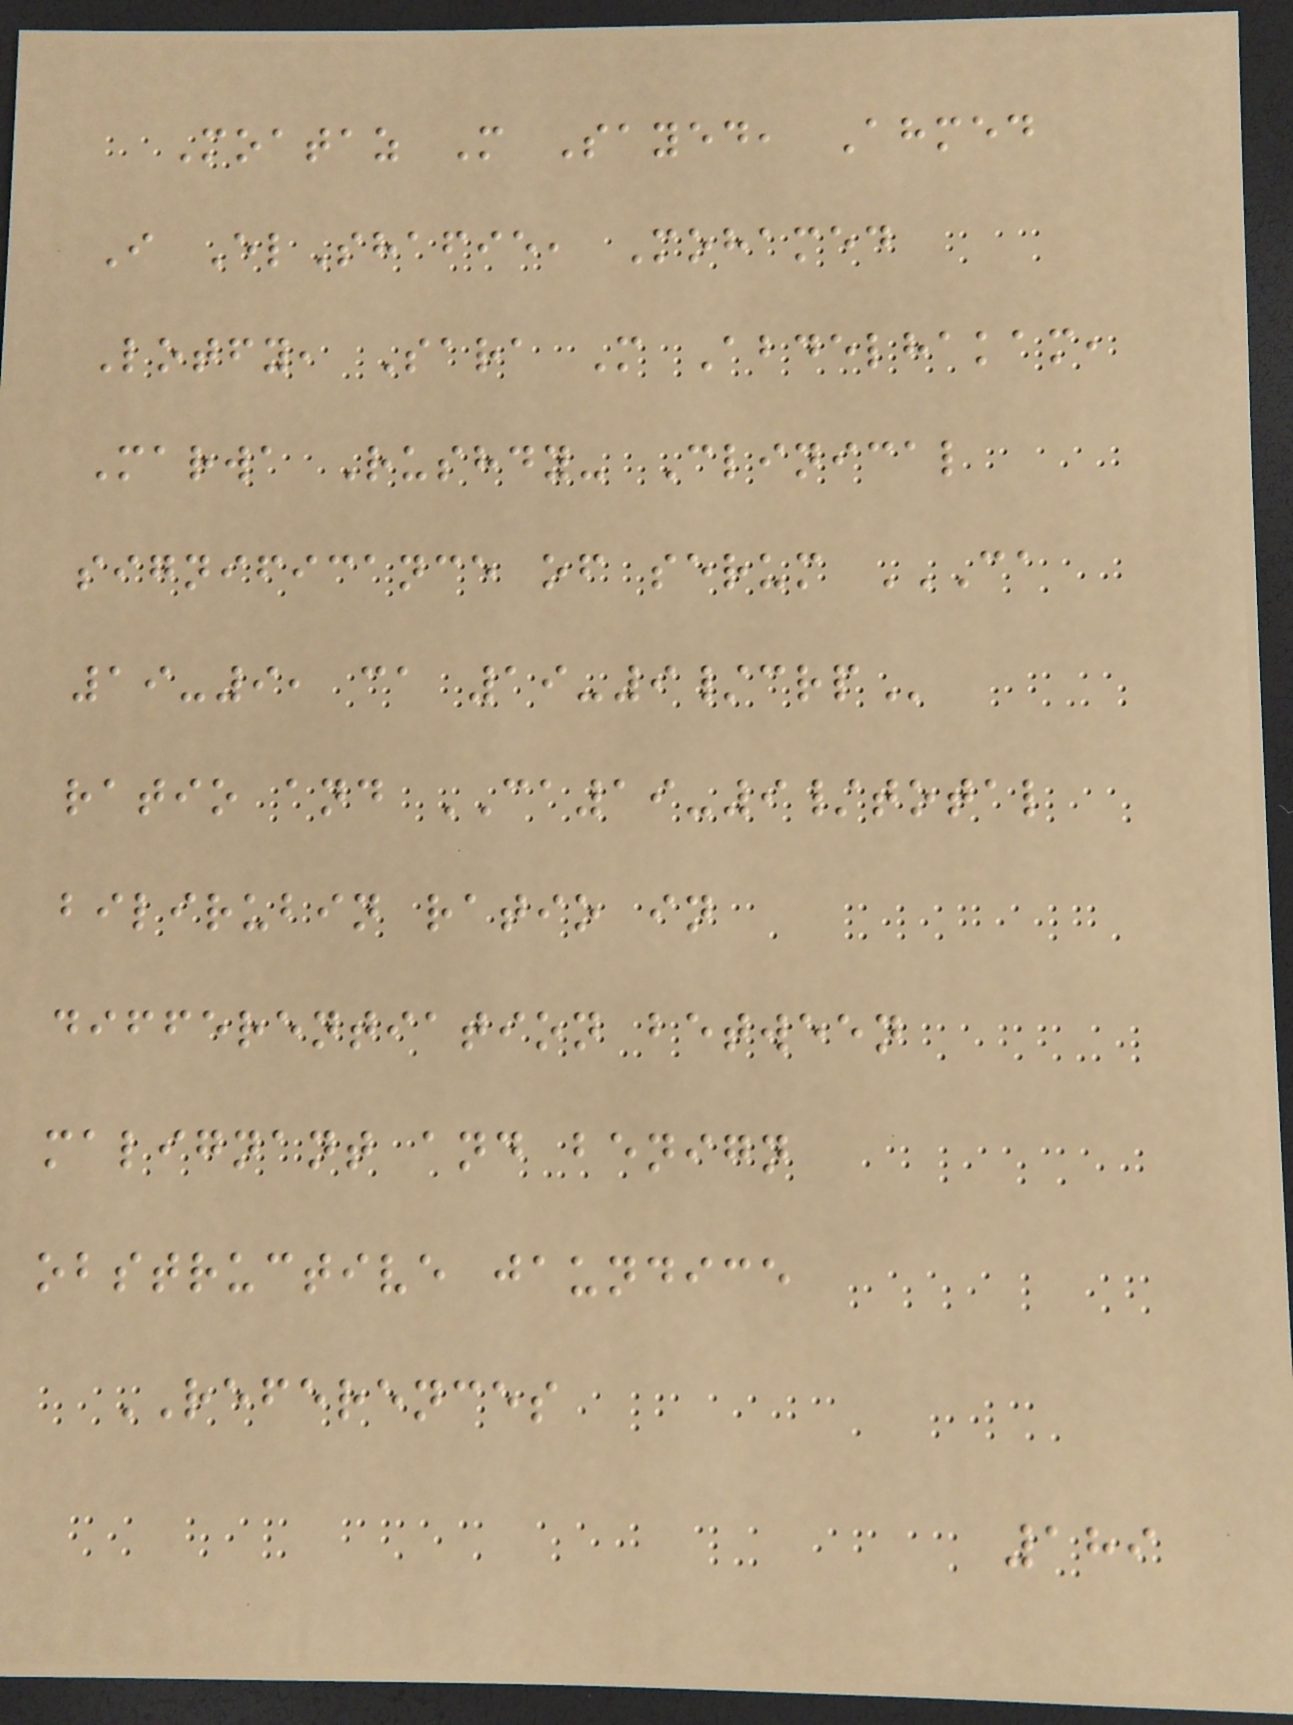Moataz M Sayed, Ahmed
I ElShafie, Mohamed
Lotfy, Sara M Abdelhakam,
Marwa Rushdy- Clinical
significance of serum CA
19-9, CA 19-9/CRP
ratio and CA19-9/total
bilirubin ratio in
differentiation between
malignant and benign
obstructive jaundice
REFERENCES
189
